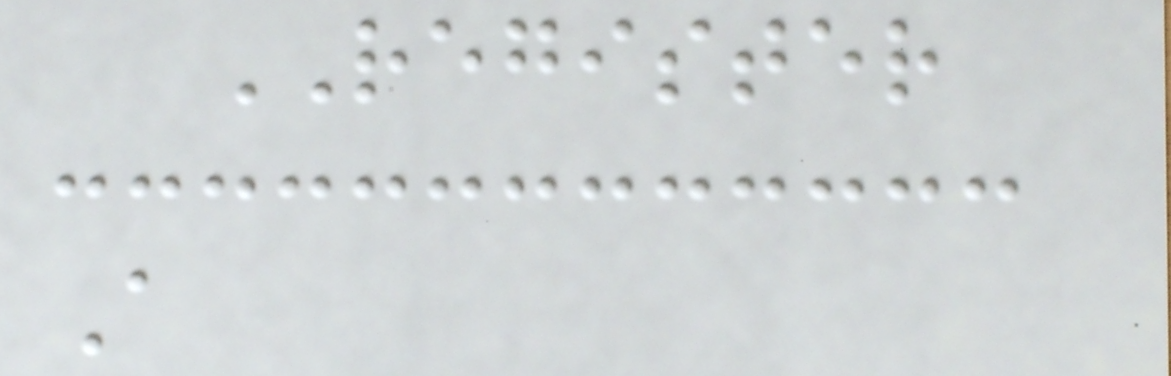REGISTER
A
